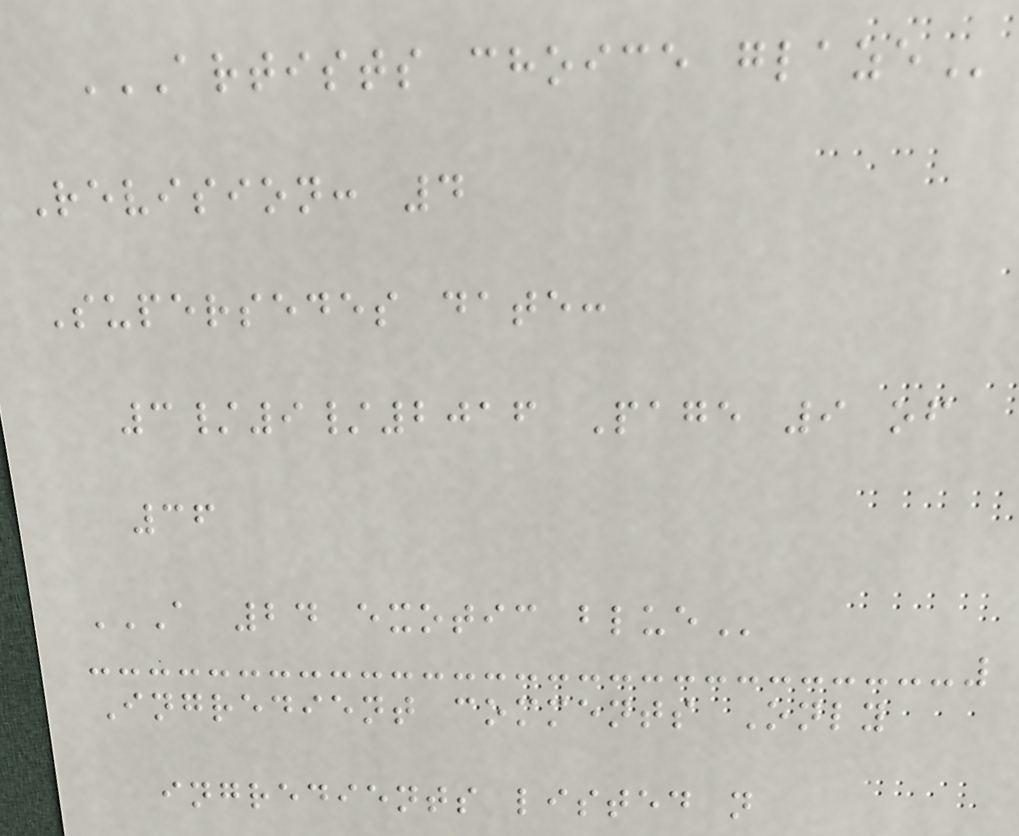ARTISTS CHOICE GLAZE
Revision: 4
Supersedes date:
3/9/2016 Page 9 of
36
A 24 EXOTIC BLUE
Ingredient comments Only
ingredients listed n
